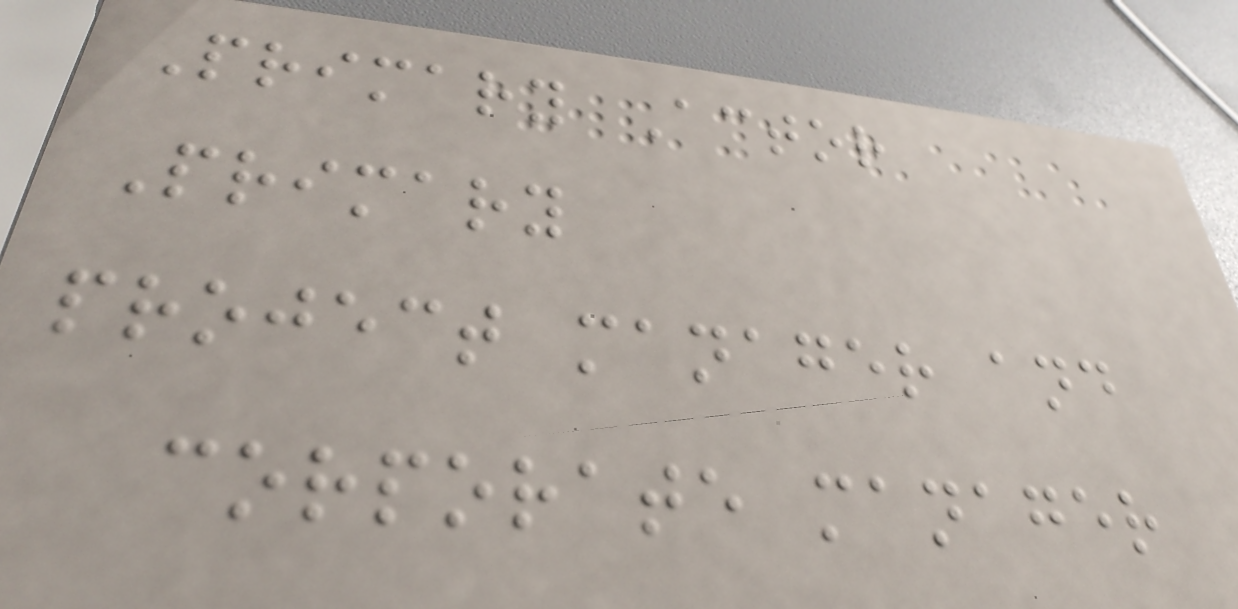Primary Actor
Primary
project manager and
corporate manager
